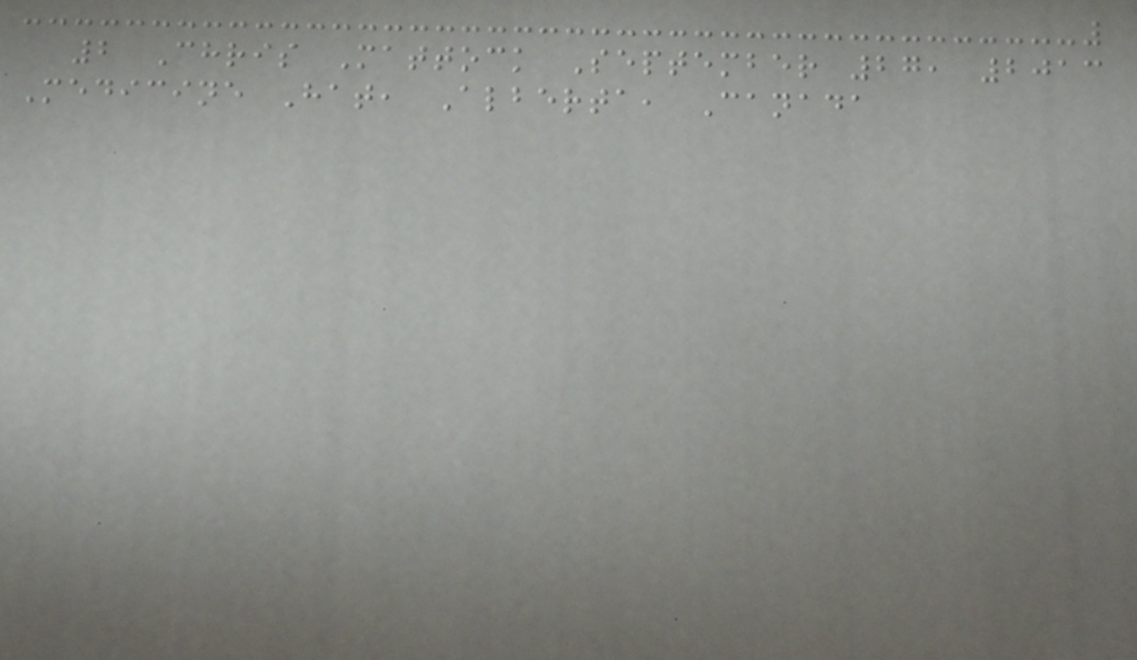2 Chris Mattock September 27, 2013
Medicine Hat, Alberta, Canada
